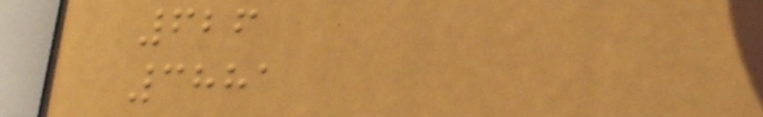626
3881
